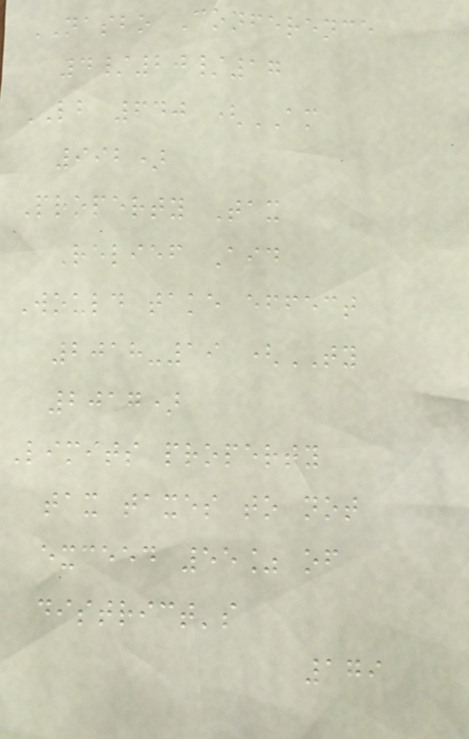NASBO Conference
4/20/17
LB 640 (AM
992)
Property Tax
Relief Aid
Would take effect
2018-19 (TY
2017)
Limits property
tax taxes to not
exceed 55% of
district's
179
